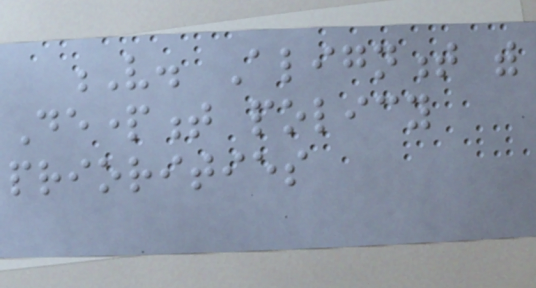V. Alignment with
Department policy
priorities
